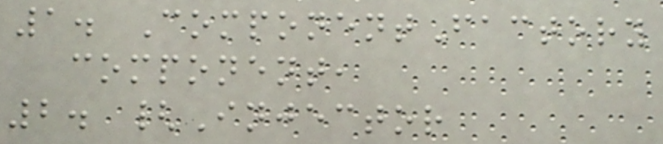1. ComponentFactory
component,
2. {Injector
